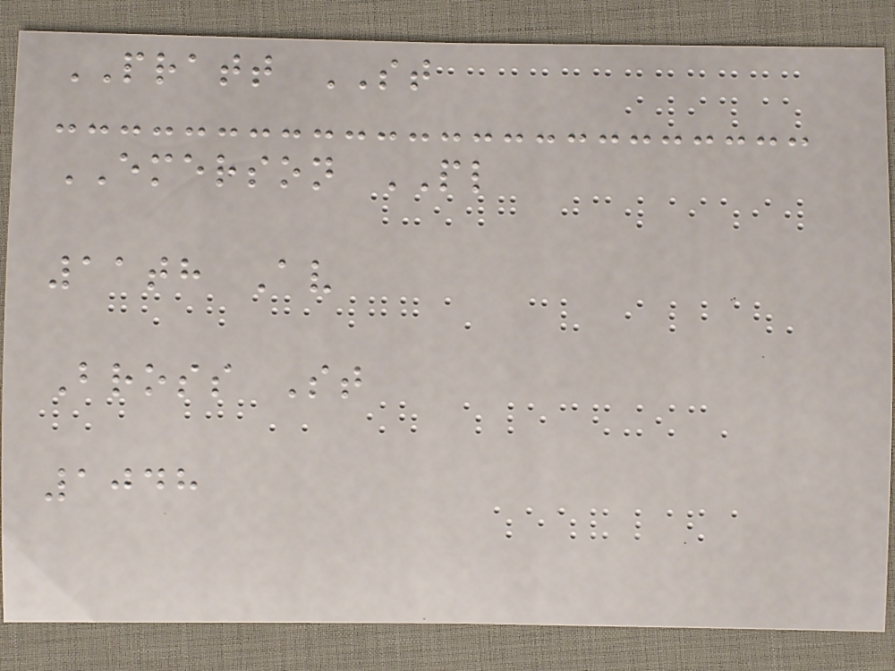PRATT ST
EMERSON PL
11th Av
Bross St
1048
